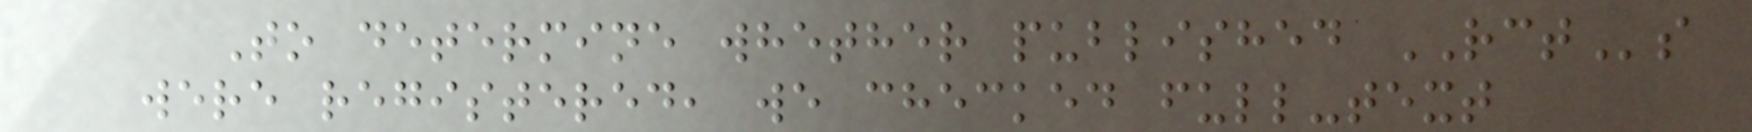To determine whether published RCTs
were registered, we checked full-text
